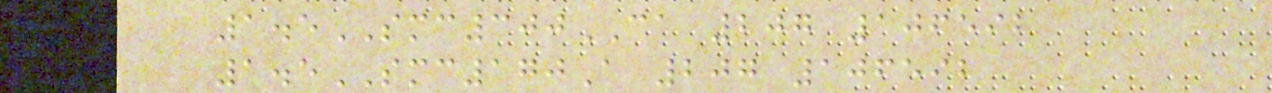1.5SMC300CA 207 106592
1.5SMC170A 207 106592
